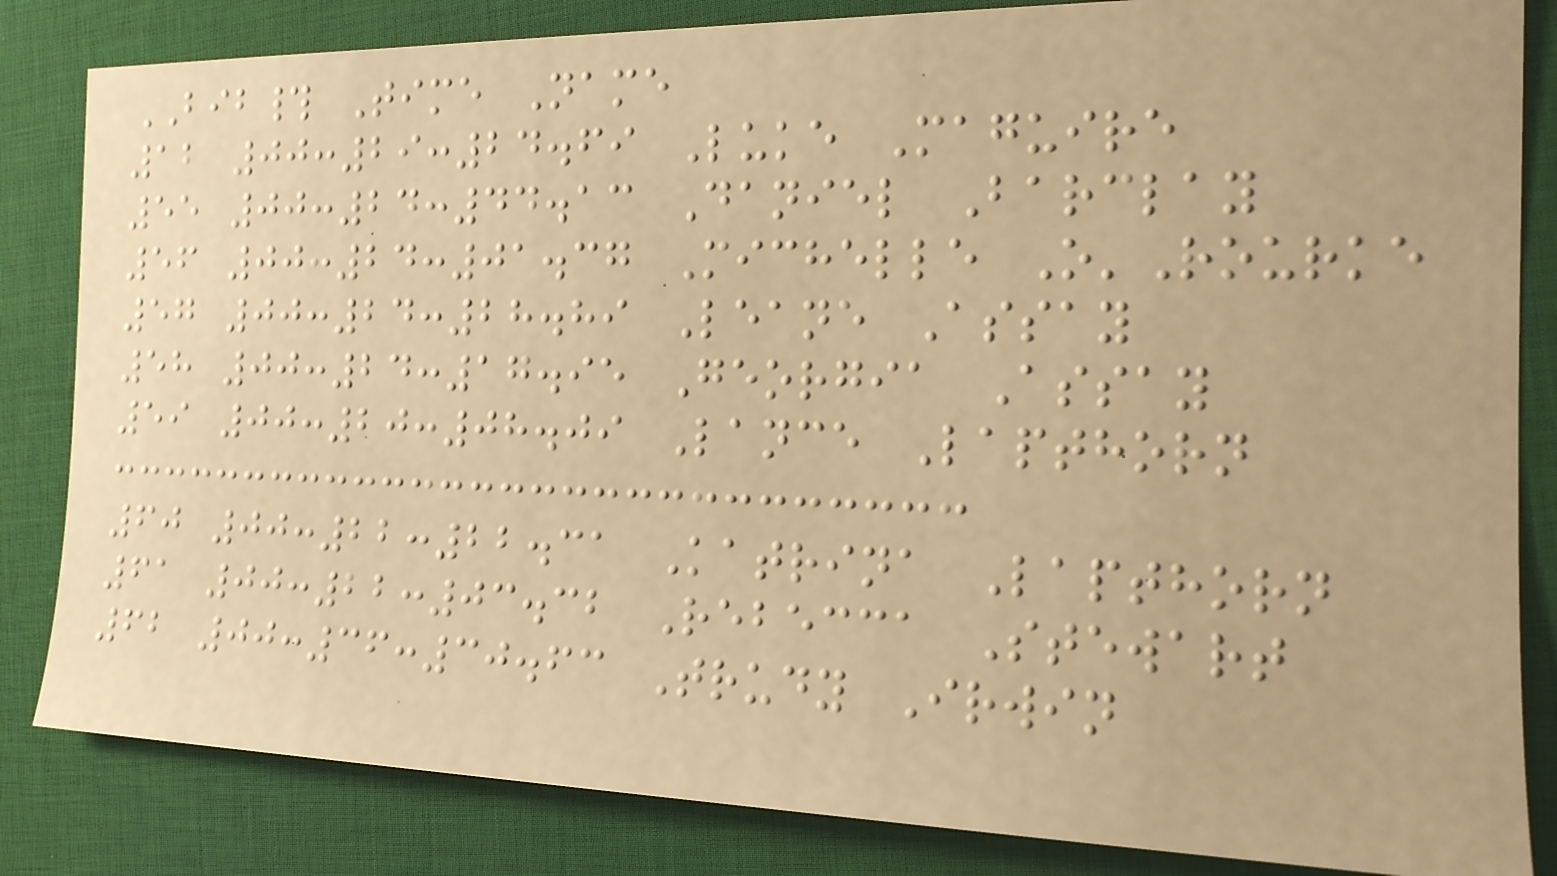BIB# Time Name
12 00:29:24.69 Luke Maguire
55 00:24:44.13 Daniel Barclay
56 00:24:01.37 Michelle O'Rourke
57 00:24:28.89 Leane Assay
58 00:24:17.95 Georgia Assay
59 00:20:08.09 Lance Lapthorn
60 00:22:22.31 Katrina Lapthorn
61 00:22:03.32 Rebecca Stewart
62 00:36:30.63 Trudy Irwin
